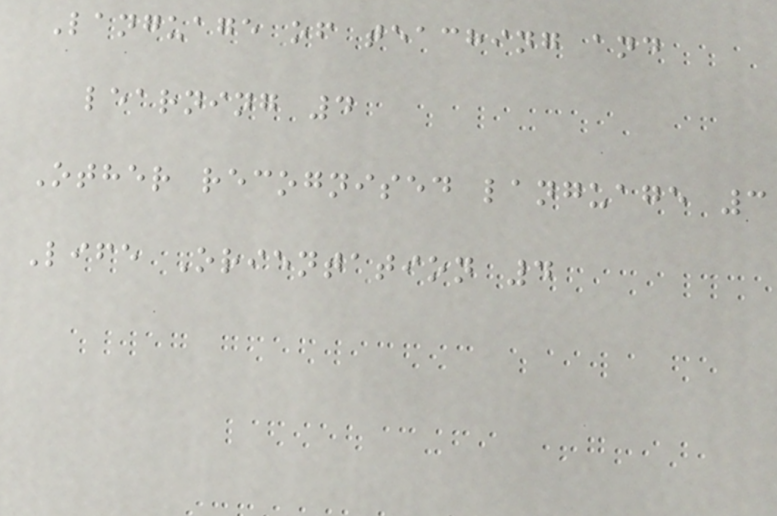Language of teaching and
learning 4
Other recognised language 3
Life Orientation 4
